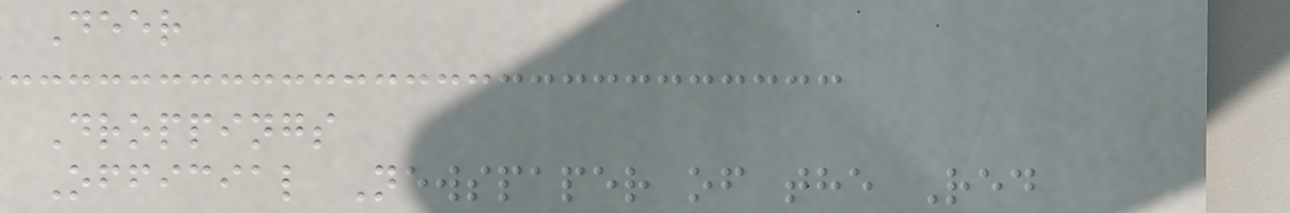Deer
Droppings
Official Newspaper of the Red
